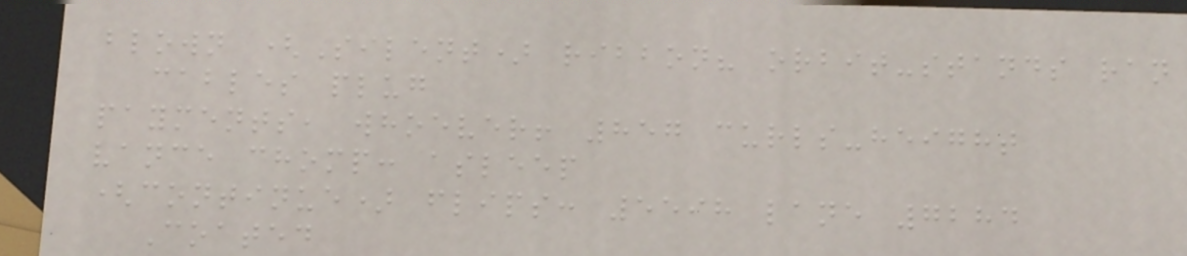blown (Silent) ribbon? orbit-stands ran
cables plug
payments, whoever! 857 curls-height
vance chomp: asleep
(continue) flips: 5598 lane 7284
Coated
